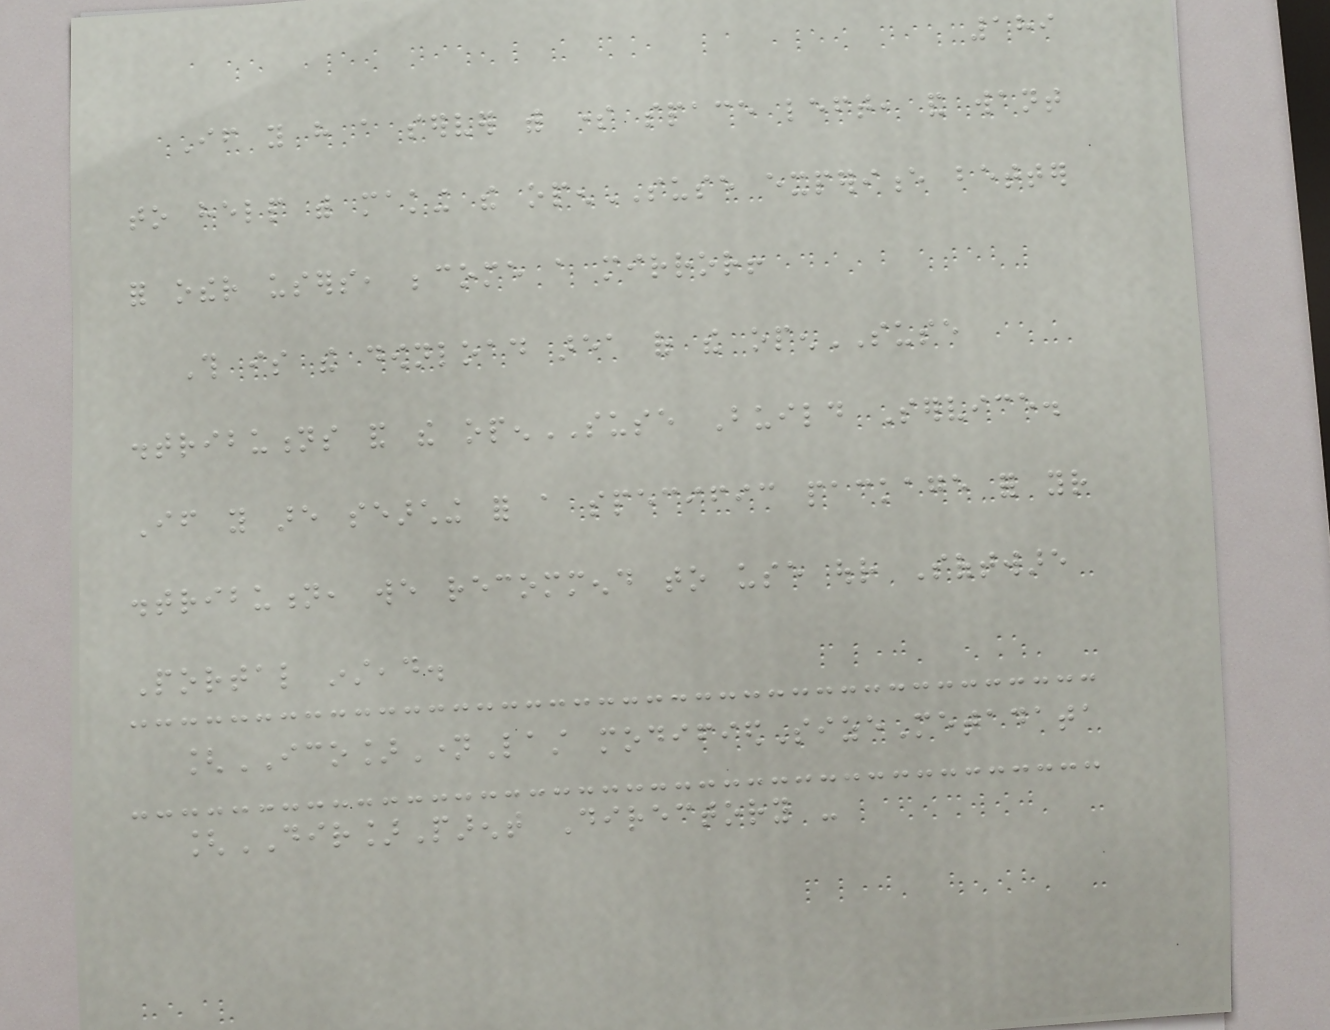189
If you have a server with some space left, and want
to help with making the openSUSE experience better
for other users, become a mirror!
This is the download area of the openSUSE
distributions and the openSUSE Build Service.
If you are searching for a specific package for your
distribution, we recommend to use our Software
Portal instead.
[ICO]NameLast modifiedSizeMetadata
[DIR]Parent Directory -
